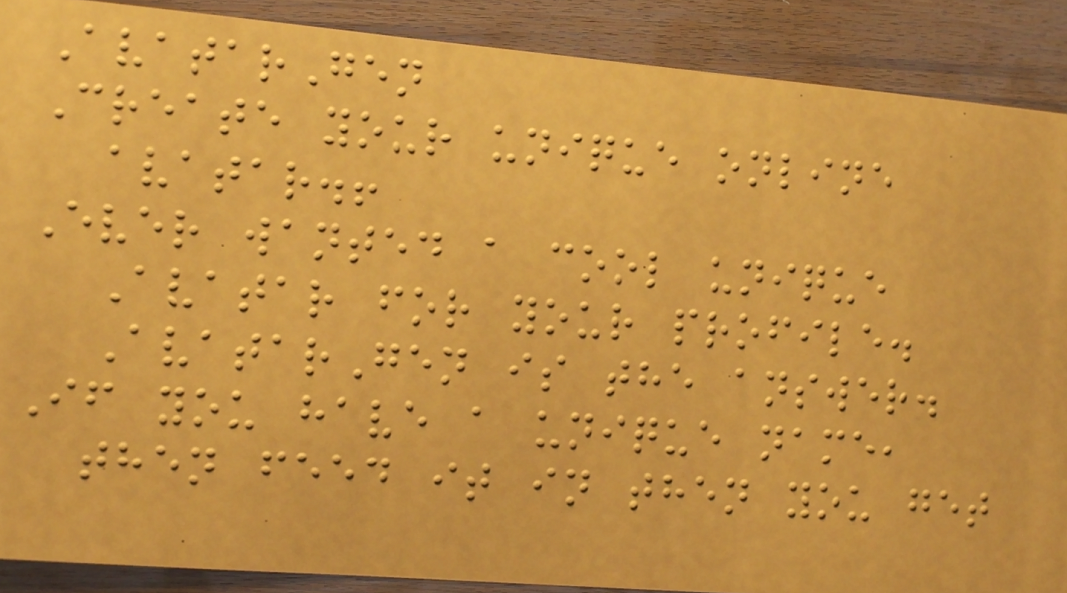AvatarGen
Create your unique online
avatar.!
Ever wanted a cool unique
Avatar for your profile.
AvatarGen is the answer.
If you have a unique name,
then feed it in then you get
